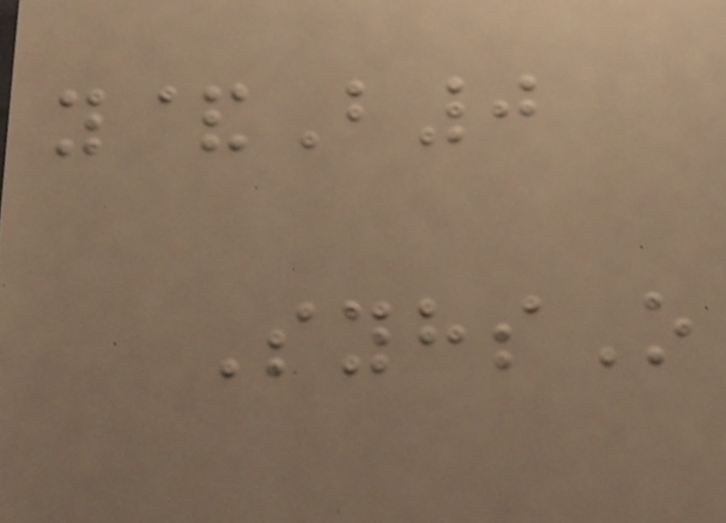y&B0
SyhsO
